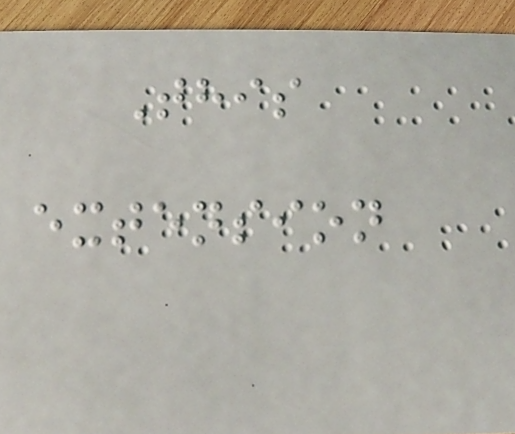This
extension
